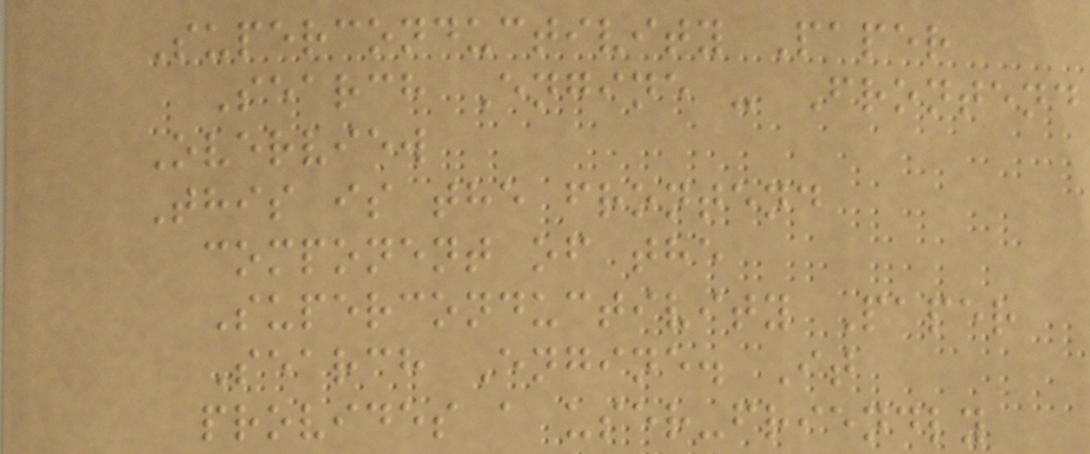Superconductivity Paper
Search Engine - Frontend
Overview
This is the frontend
component of the
Superconductivity Paper
Search Engine. It
provides a user-friendly
